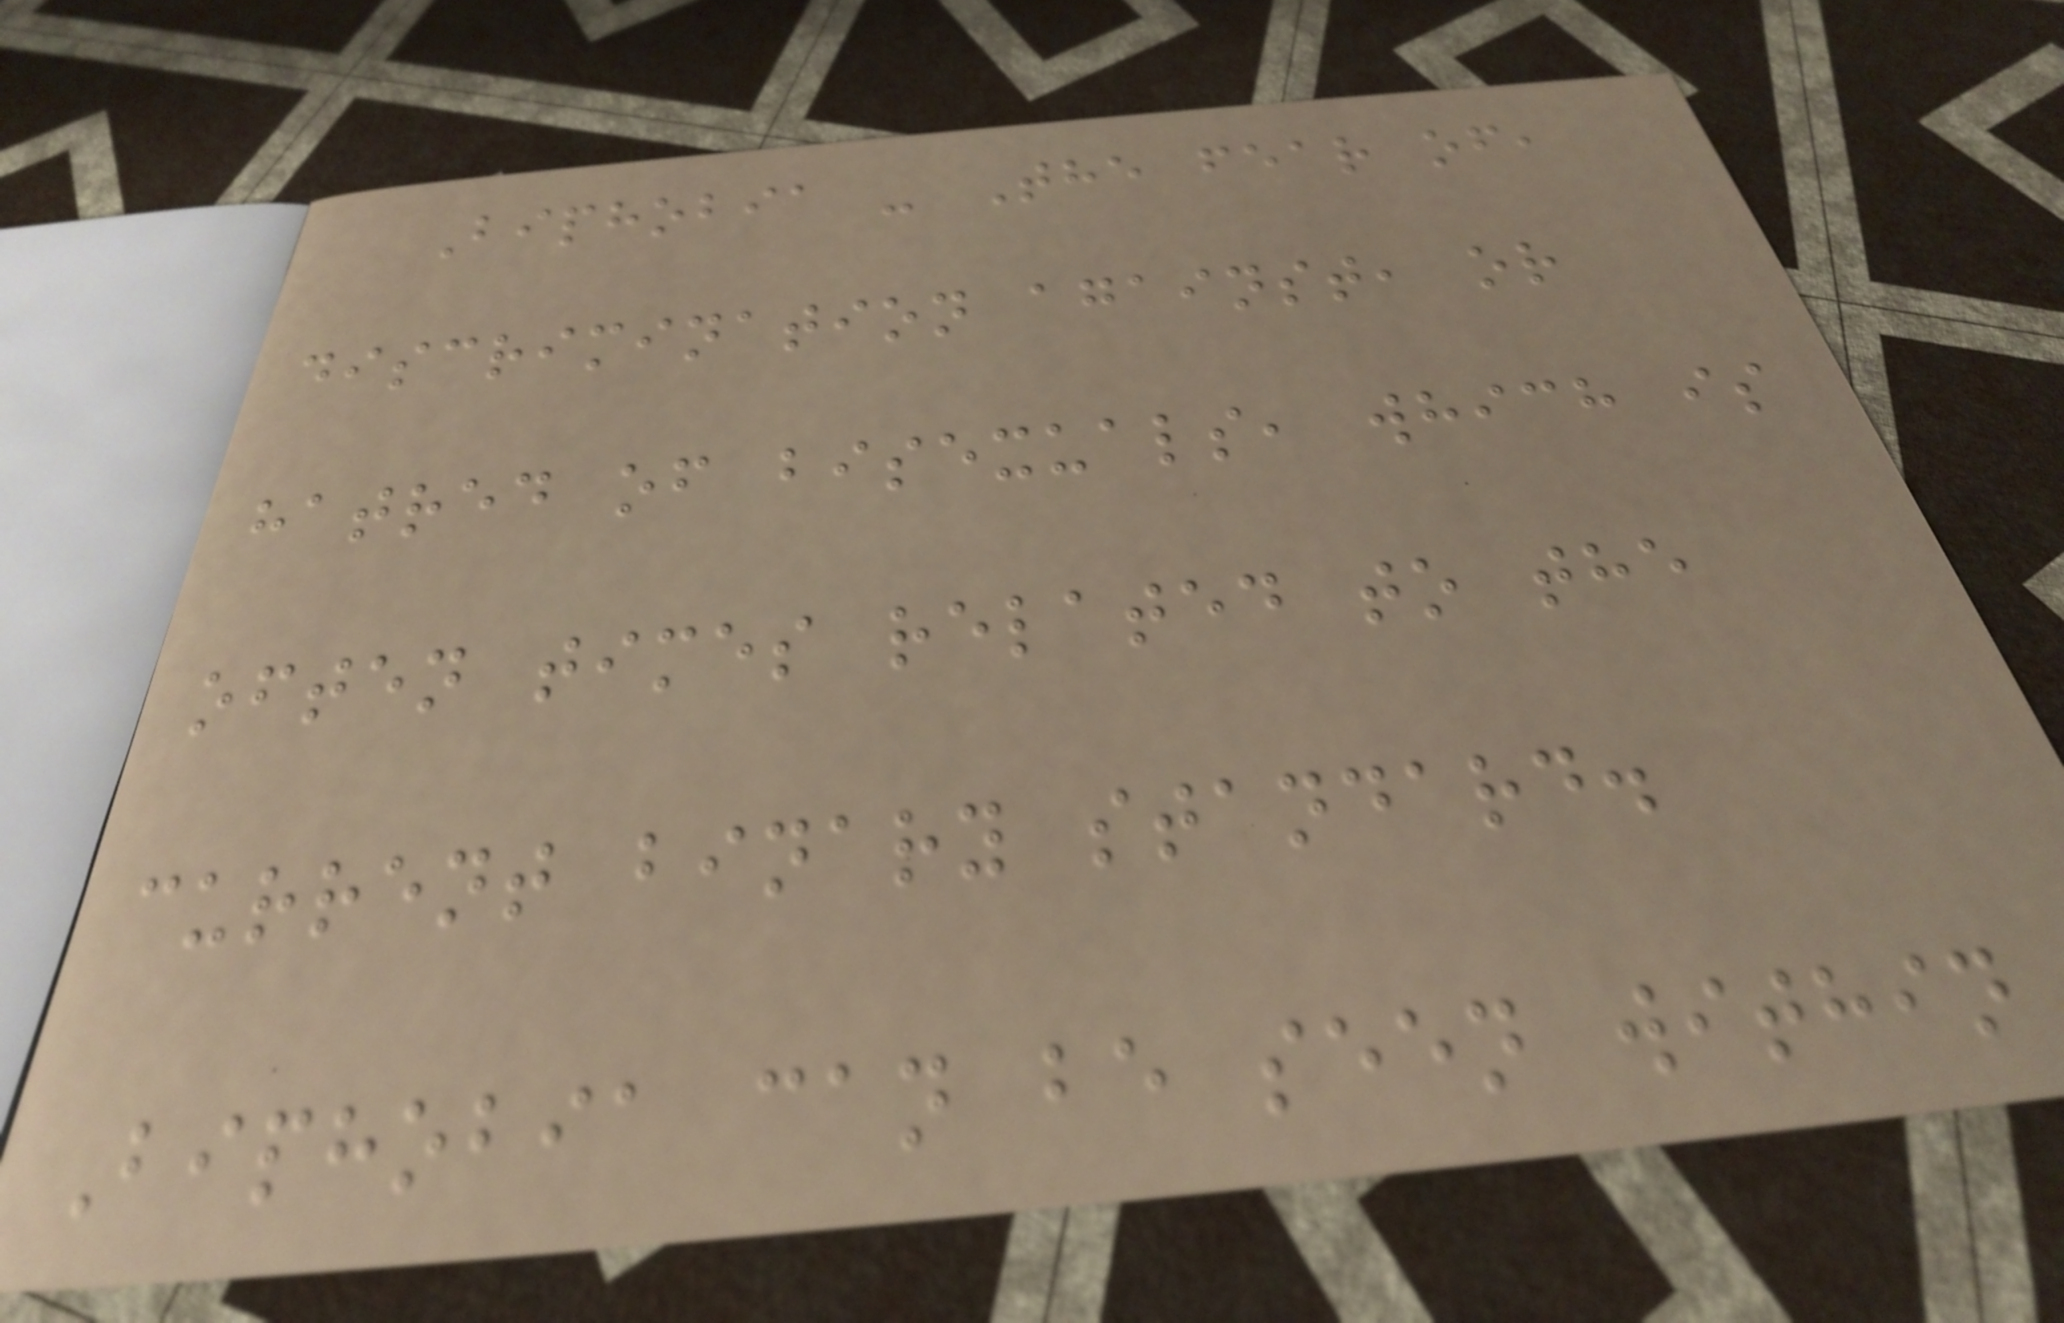Biphobia - The fear of,
discrimination against, or
hatred of bisexuals, which is
often times related to the
current binary standard.
Biphobia can be seen within
